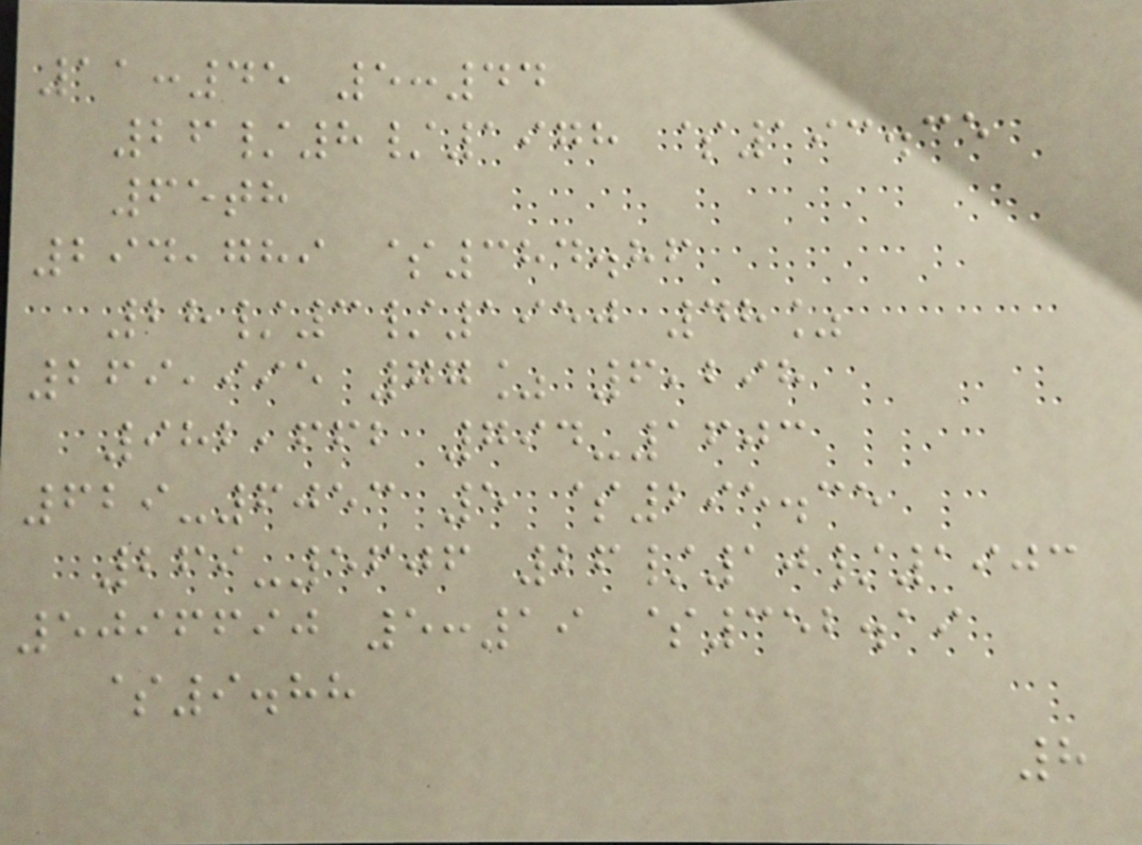11:45 5:44
26/8/1978 $193.35
65th
294,789 $384.86
28/3/1950 48%
269,995 77% 6,298
982,662 794-1603
629-6053 5 $295.35
269-5606 26/10/1903
5096690 5:19 $352.19
$9.88
8
